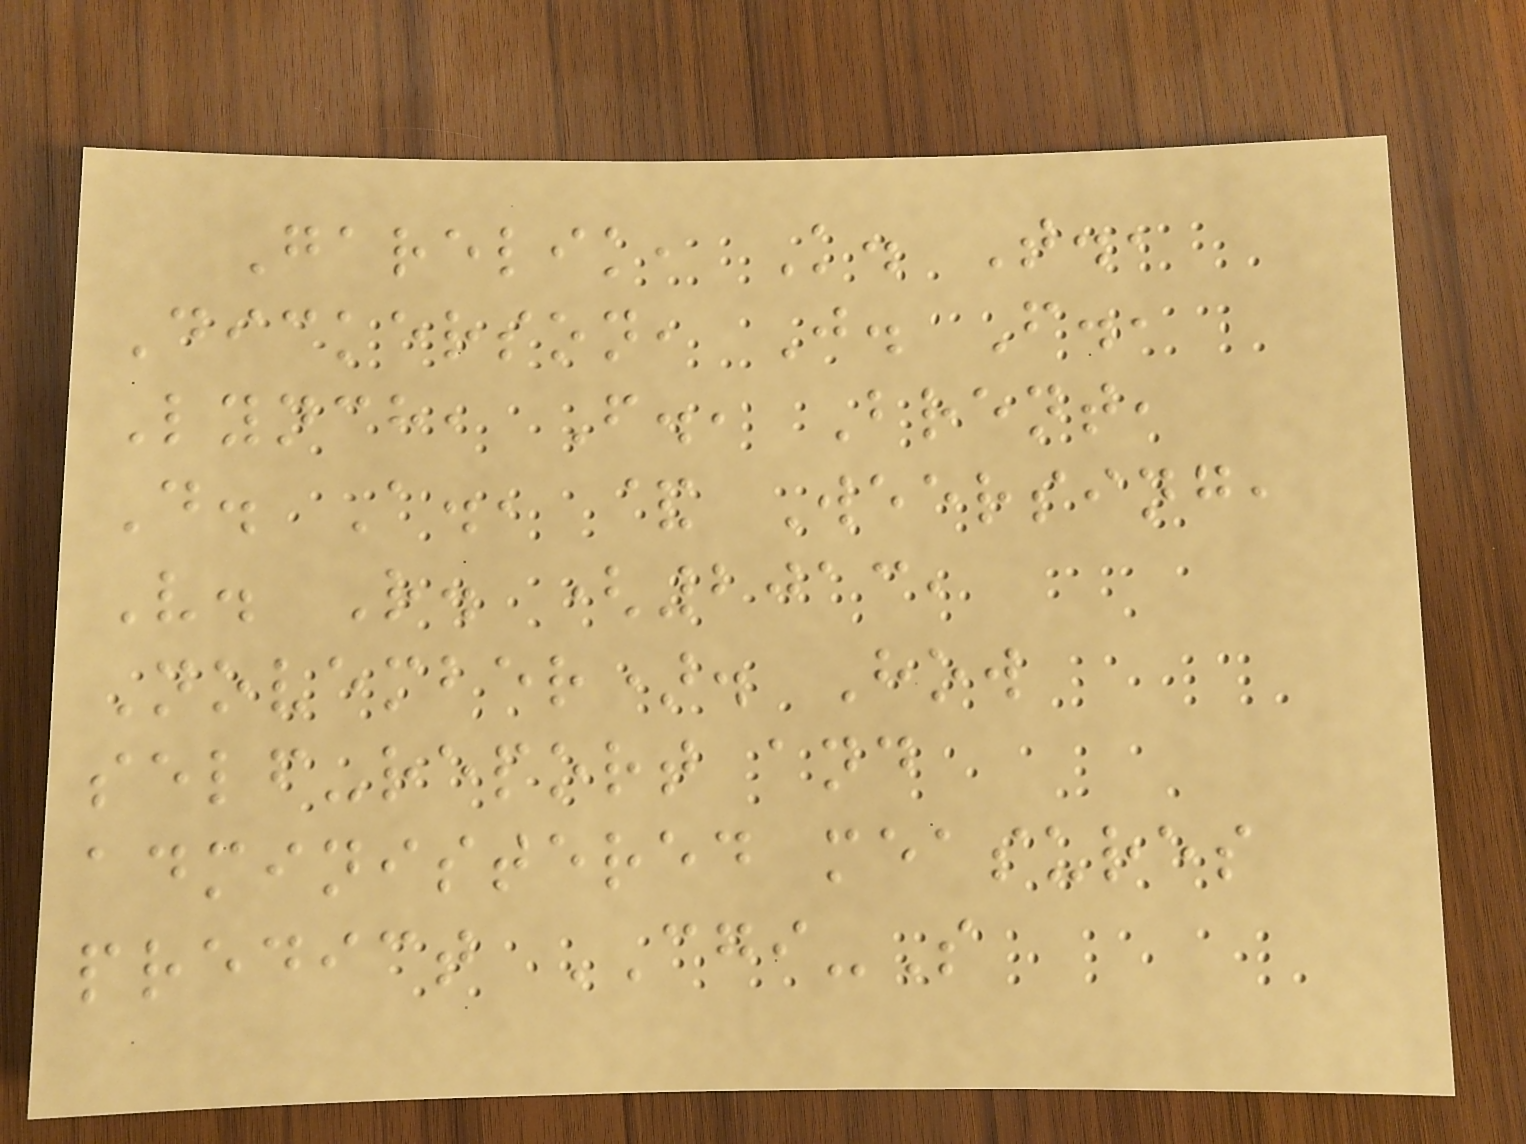Garelik, K. T.,
Dickerson, J. F.,
Lynch, F., Brent,
D. A., & Weersing,
V. R. (2013,
November). How
self-report and
administered measures
predict CGI-S
